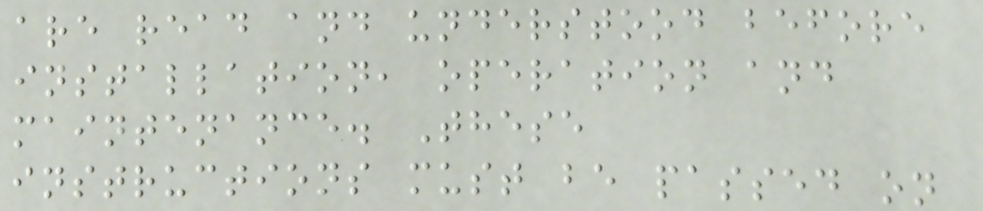are read and understood before
installation, operation and
maintenance. These
instructions must be passed on
